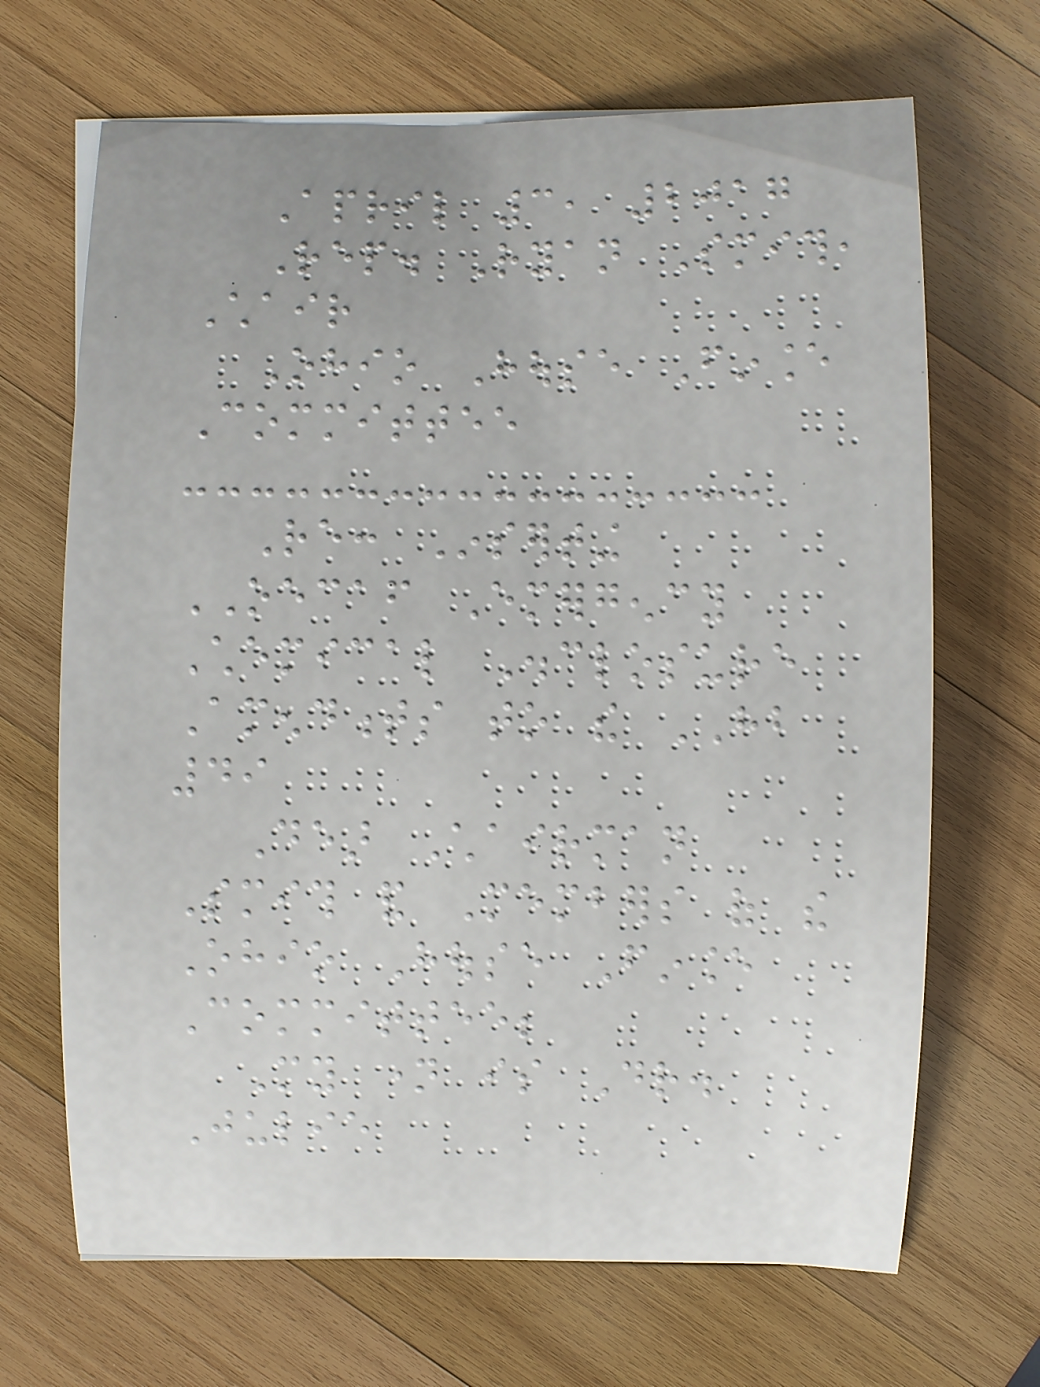April 3, 2017
Rep. Ryan Smith,
Chair
Ohio House Finance
Committee
Re: Inserting
OECAF Emergency
Chemical Disclosure
Amendments to the HB
49
Dear Chairman
Smith and Members of the
Ohio House Finance
Committee;
My name is Dr.
Julie
